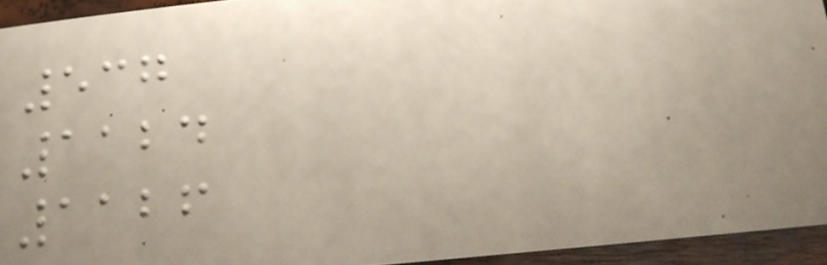537
1124
1126
